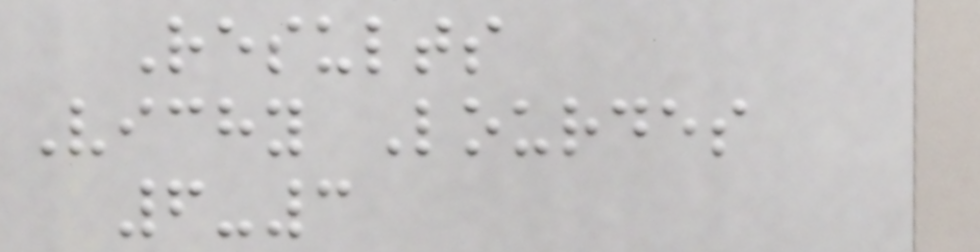Results
Vichy Lourdes
6-3
